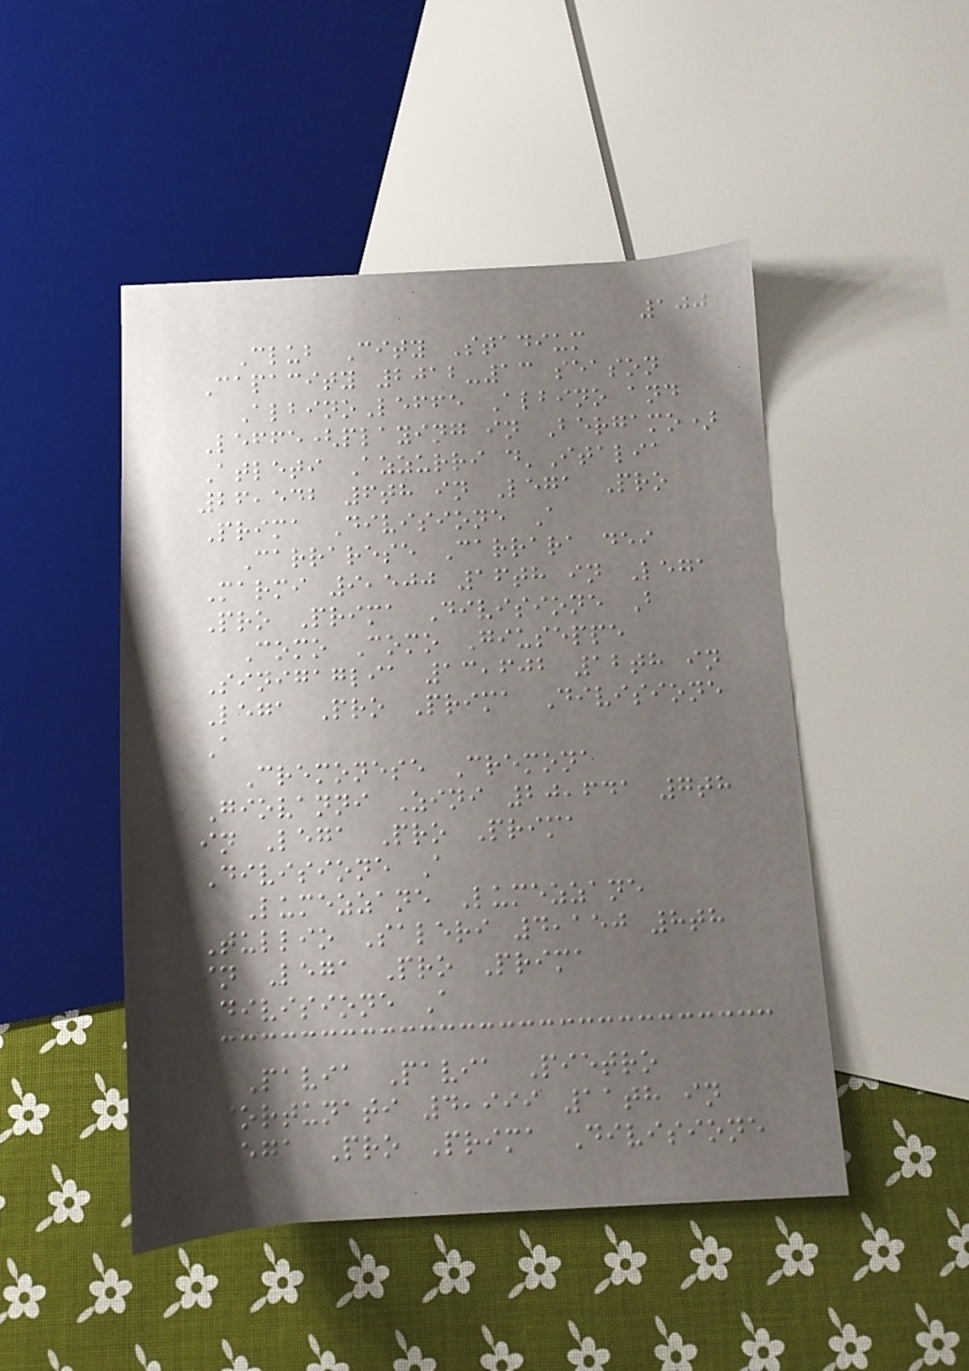100
Club City Stadium
Capacity 2012-13 season
AlbinoLeffe Albino and
Leffe(playing in Bergamo)
Atleti Azzurri d'Italia
26,542 6th in Lega Pro
Prima Divisione A
Carrarese Carrara dei
Marmi 9,500 16th in Lega
Pro Prima Divisione B
Como Como Giuseppe
Sinigaglia 13,602 12th in
Lega Pro Prima Divisione
A
Cremonese Cremona
Giovanni Zini 20,641 7th
in Lega Pro Prima
Divisione A
Lumezzane Lumezzane
Tullio Saleri 4,150 8th
in Lega Pro Prima
Divisione A
Pavia Pavia Pietro
Fortunati 4,999 11th in
Lega Pro Prima Divisione
